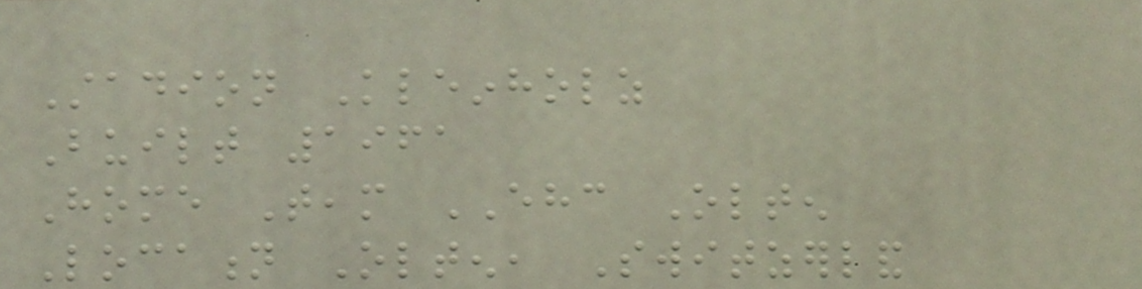Stadion Kleinholz
Built 1961
Home Team EHC Olten
Location Olten, Switzerland
